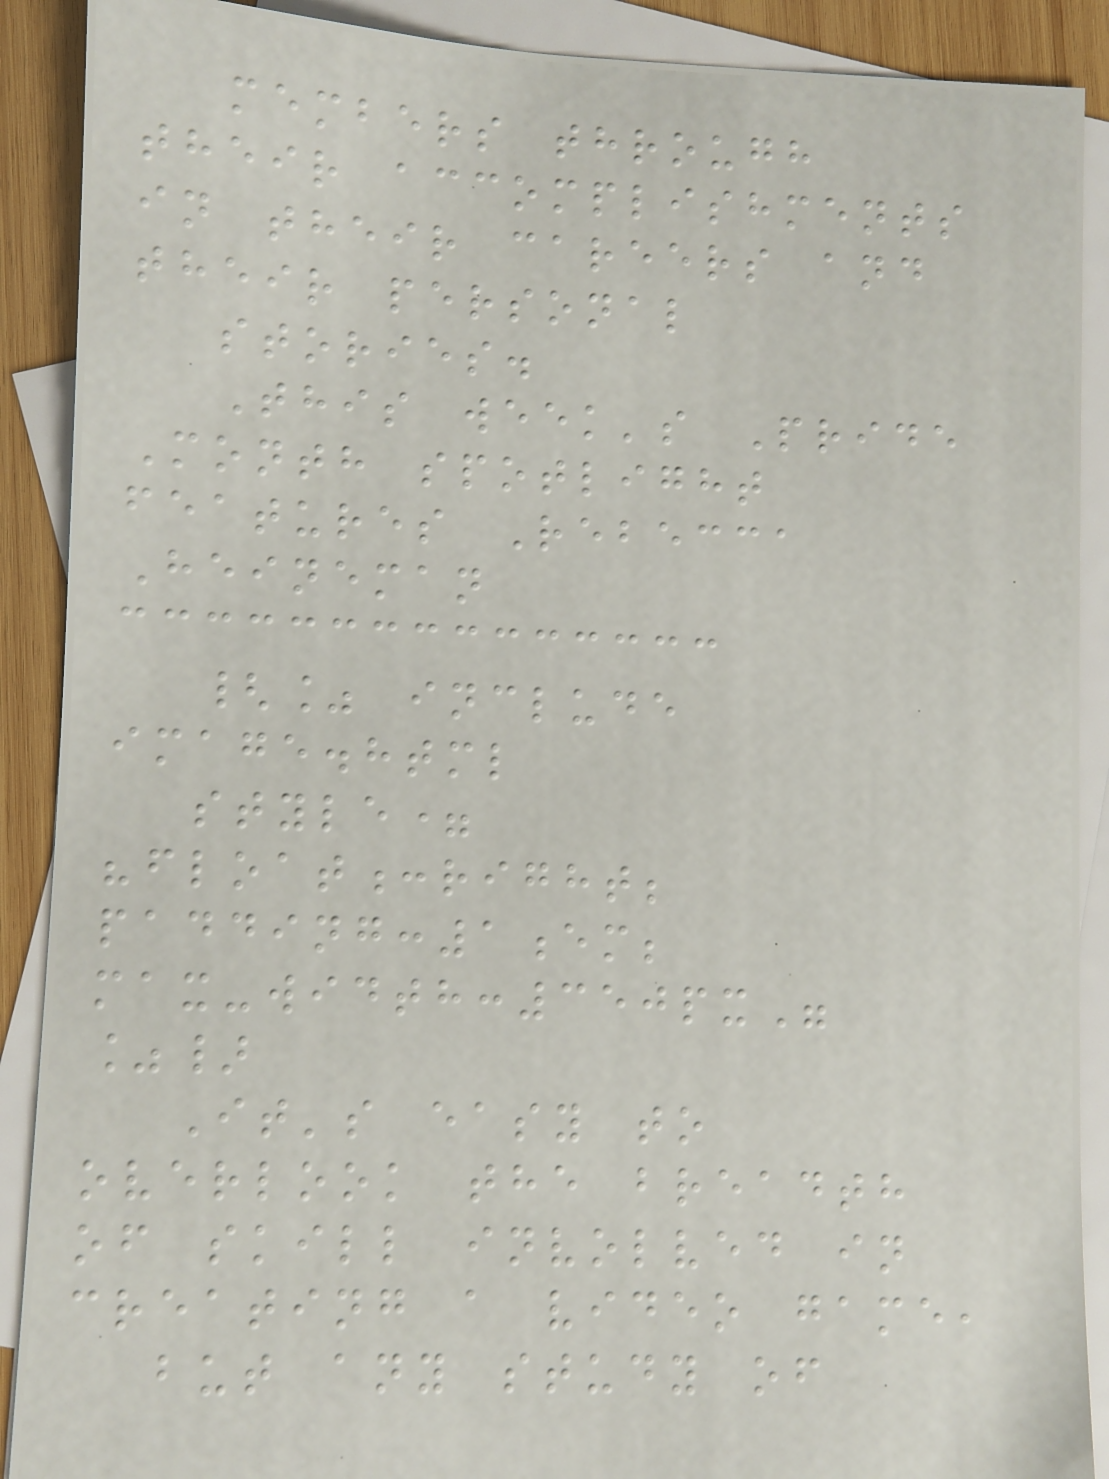members through
their accomplishments
in their careers and
their personal
stories.
This week's Pride
Month spotlight
features Rebecca
Heineman
{% include
image.html
style=
"float:right;
padding:1em;
max-width:350px"
%}
It's easy to
overlook the breadth
of skill involved in
creating a video game,
but any study of
